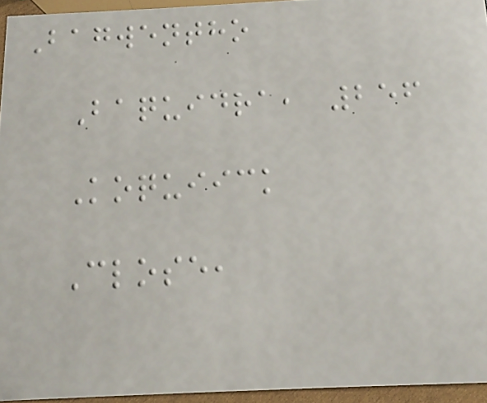Bagwentho
Baquidra, 256
Koquiick
Close,
